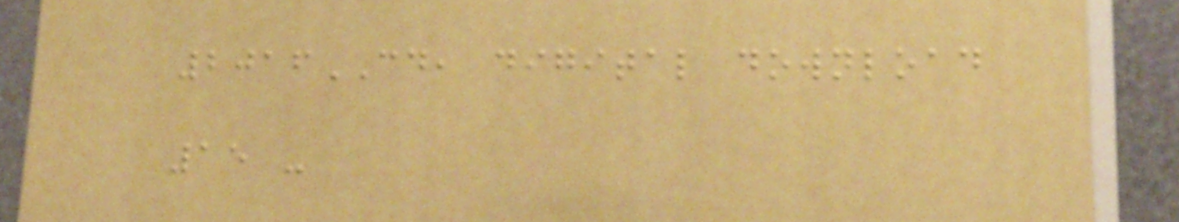2016CD, digital download
15 -
